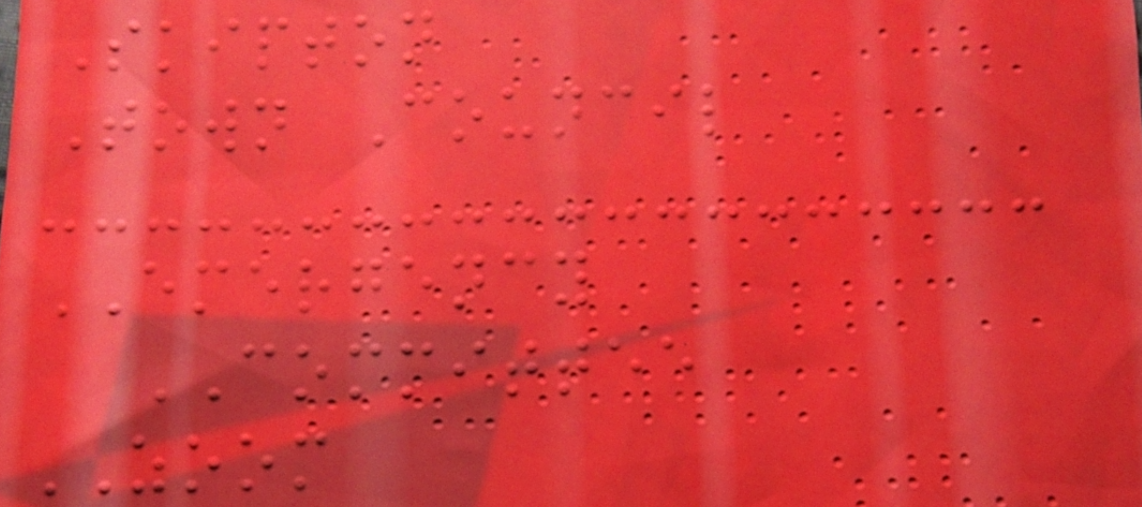Skipton
Town Council
EMERGENCY
COMMITTEE
ZOOM
